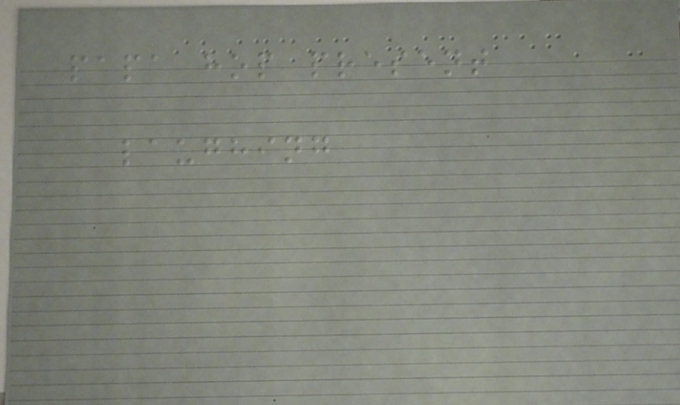papa hop present
laughing
